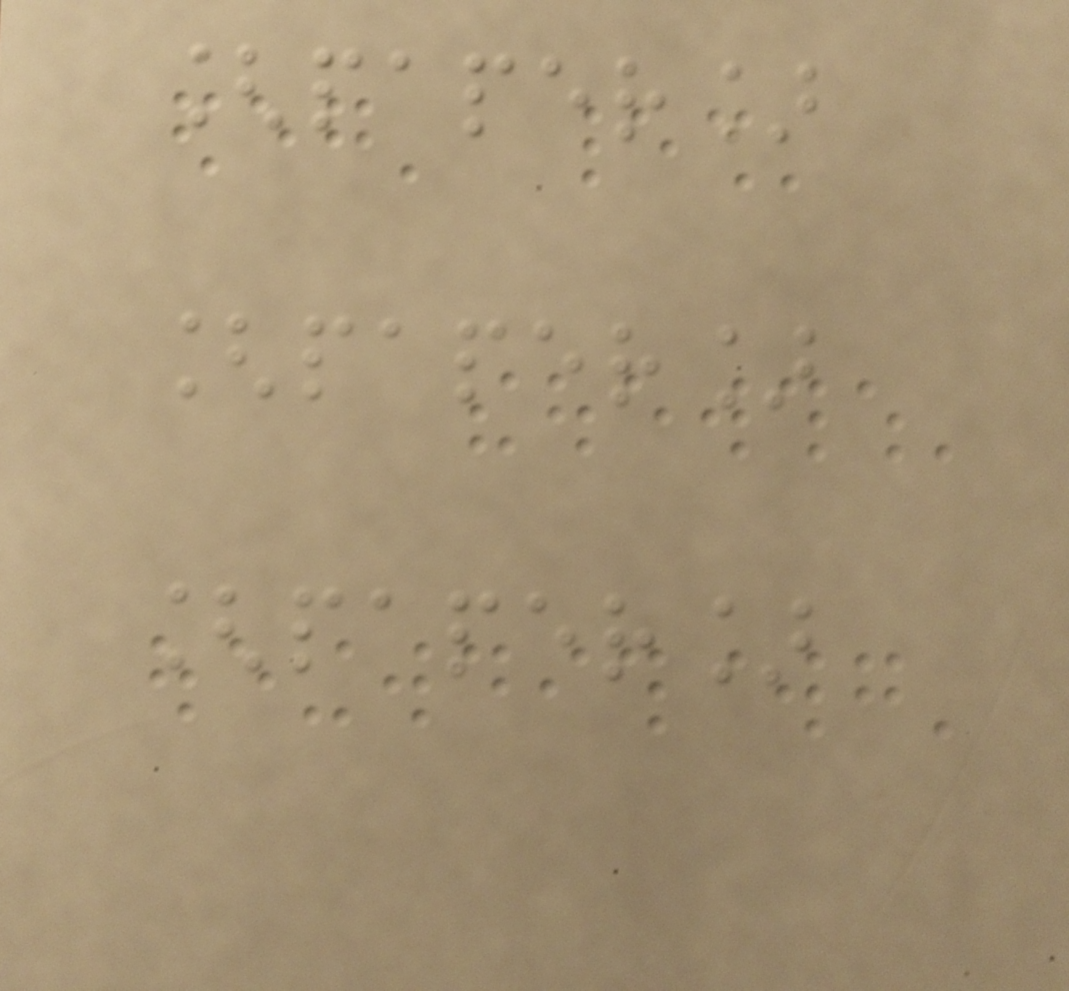[paper]
[paper]
[paper]
